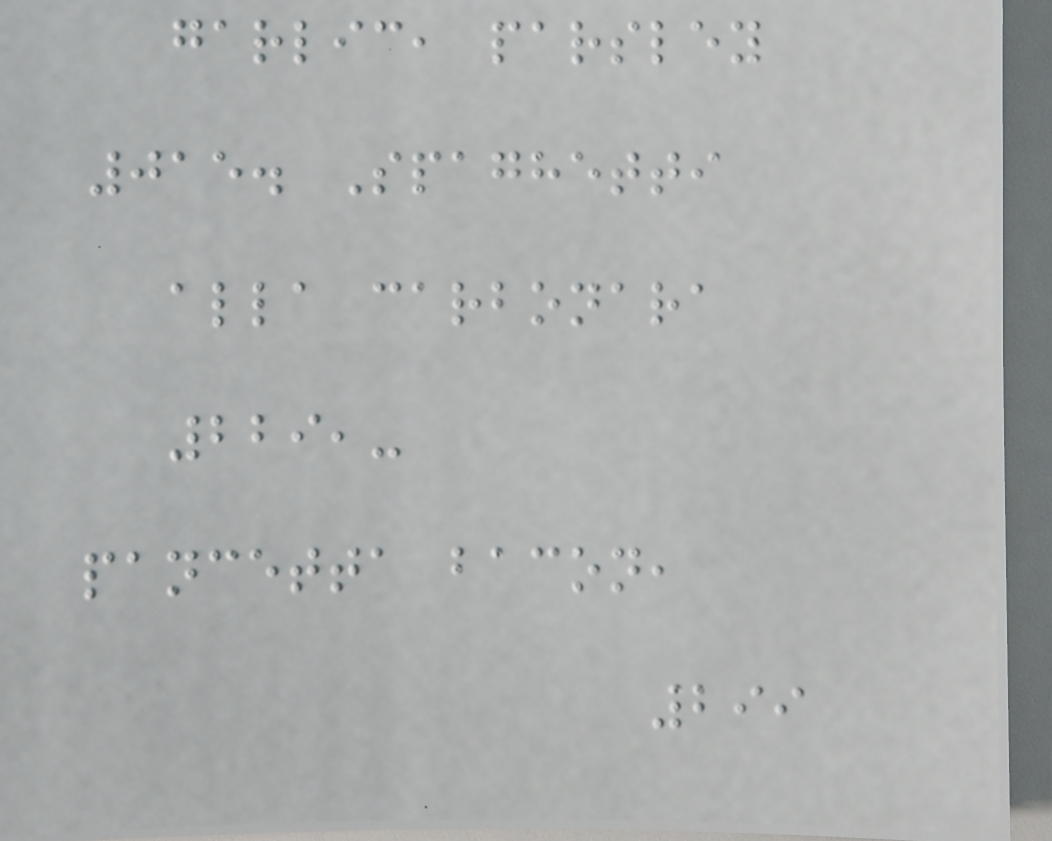garlic, parsley
015. Spaghetti
alla carbonara
229,-
pancetta bacon,
299
